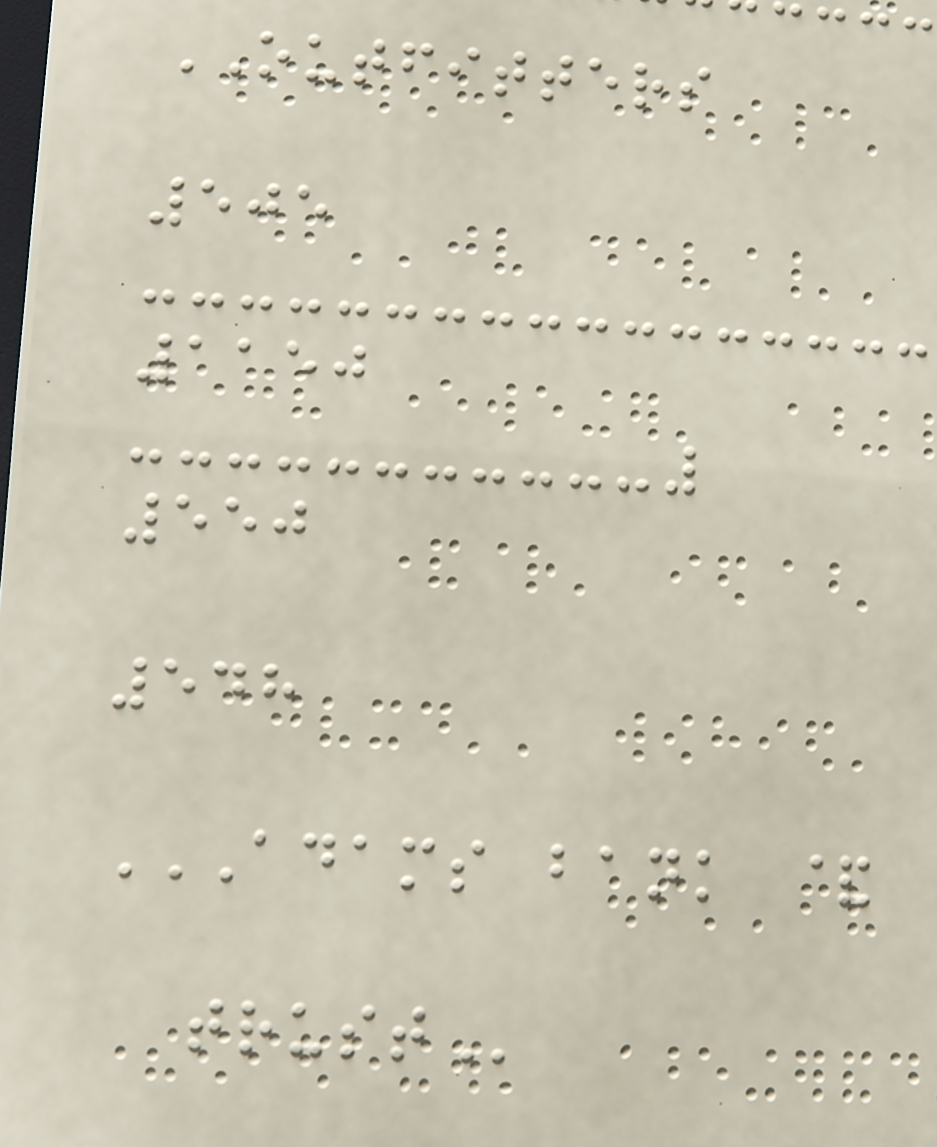OUTFITTERS
505
1150
550
548
ADAMS BANK &
TRUST
